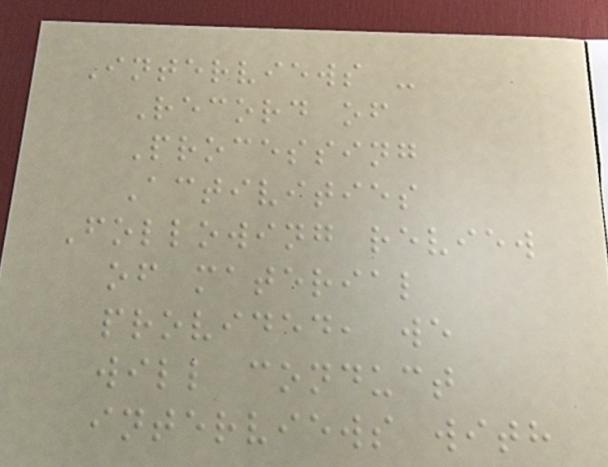Interviews -
Record of
Processing
Activities
Following review
of material
provided, we
will conduct
interviews with
